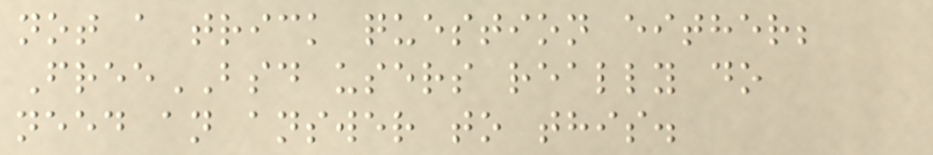not a trick question either;
FreeBSD users really do
need an answer to this.
